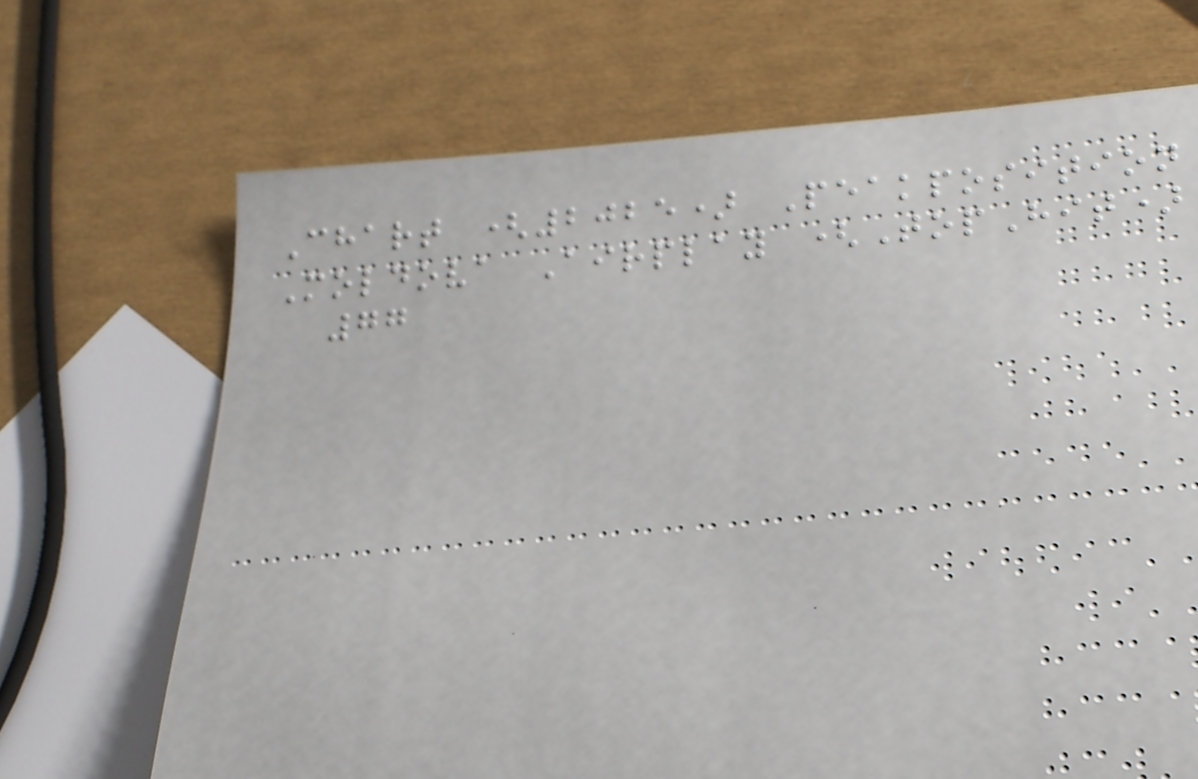Chart (2025) Peakposition
Moldova Airplay (TopHit)
77
